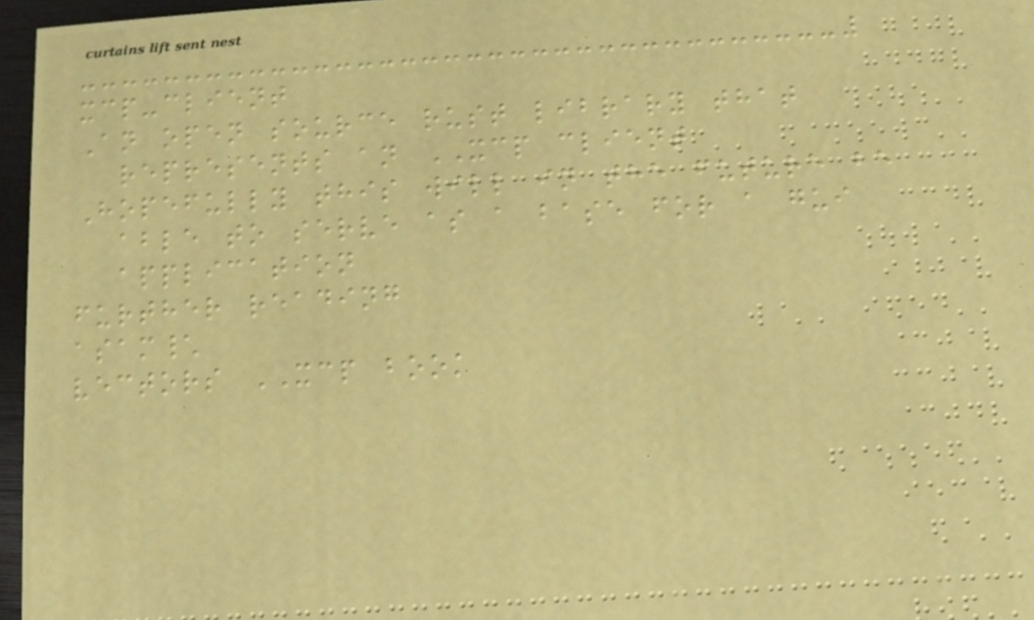xcp-client
An open source rust library that
represents an XCP client
Hopefully this will in the future be
able to serve as a base for a gui
application
further reading
asam\
vectors XCP book
